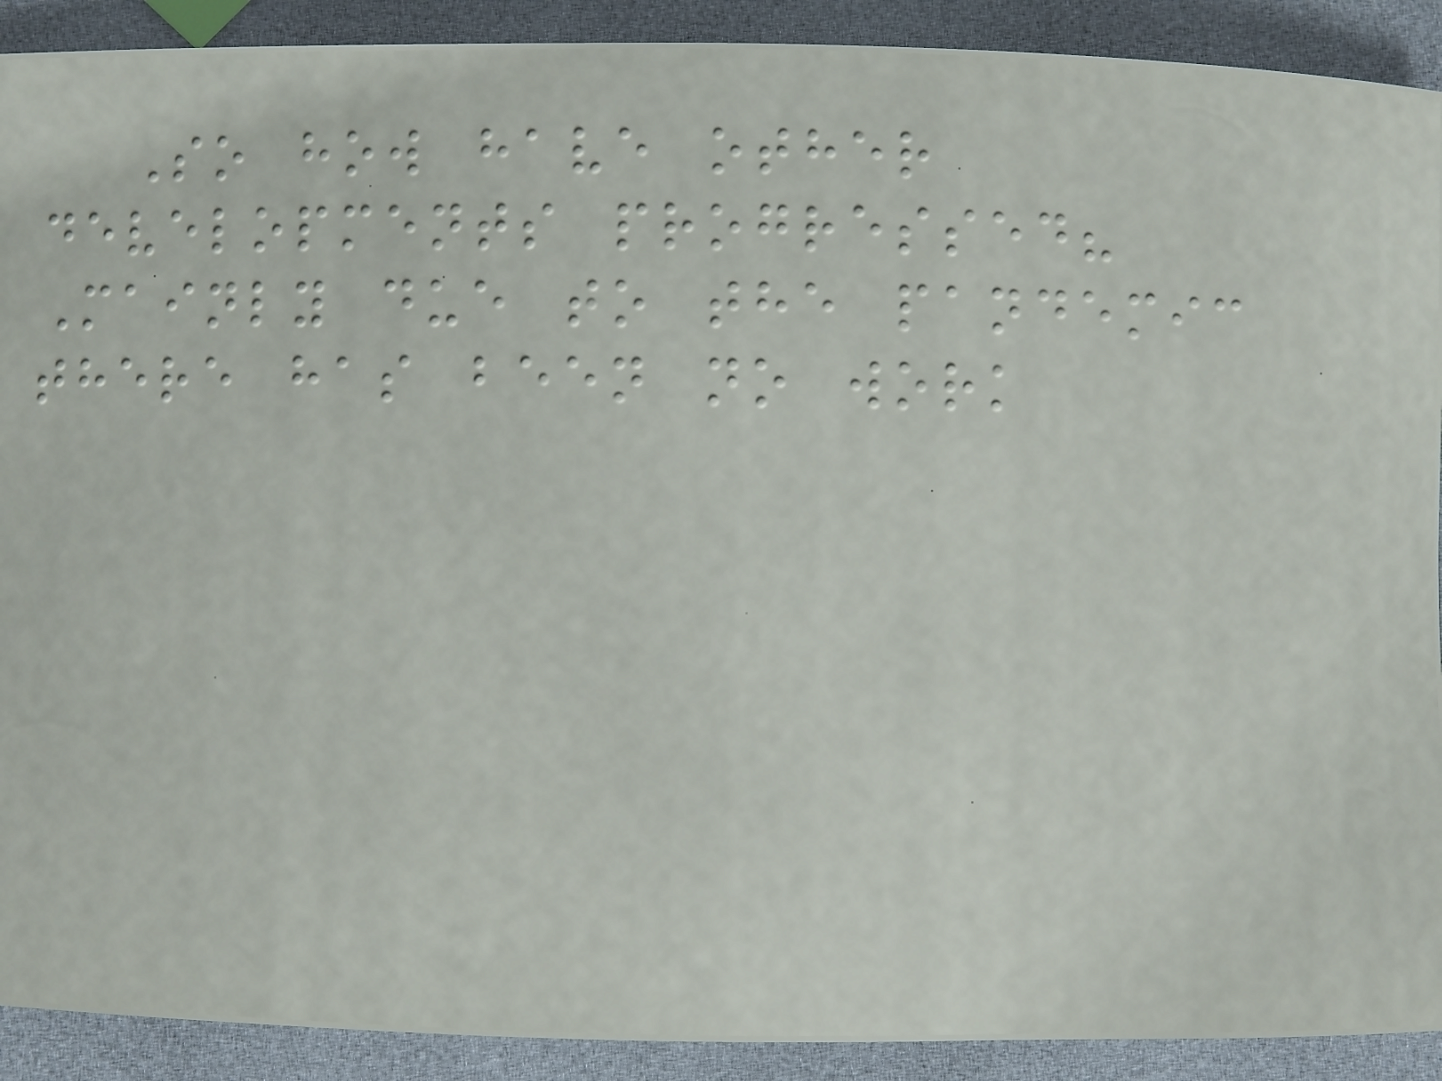So how have other
developments progressed?
Mainly due to the pandemic
there has been no work
